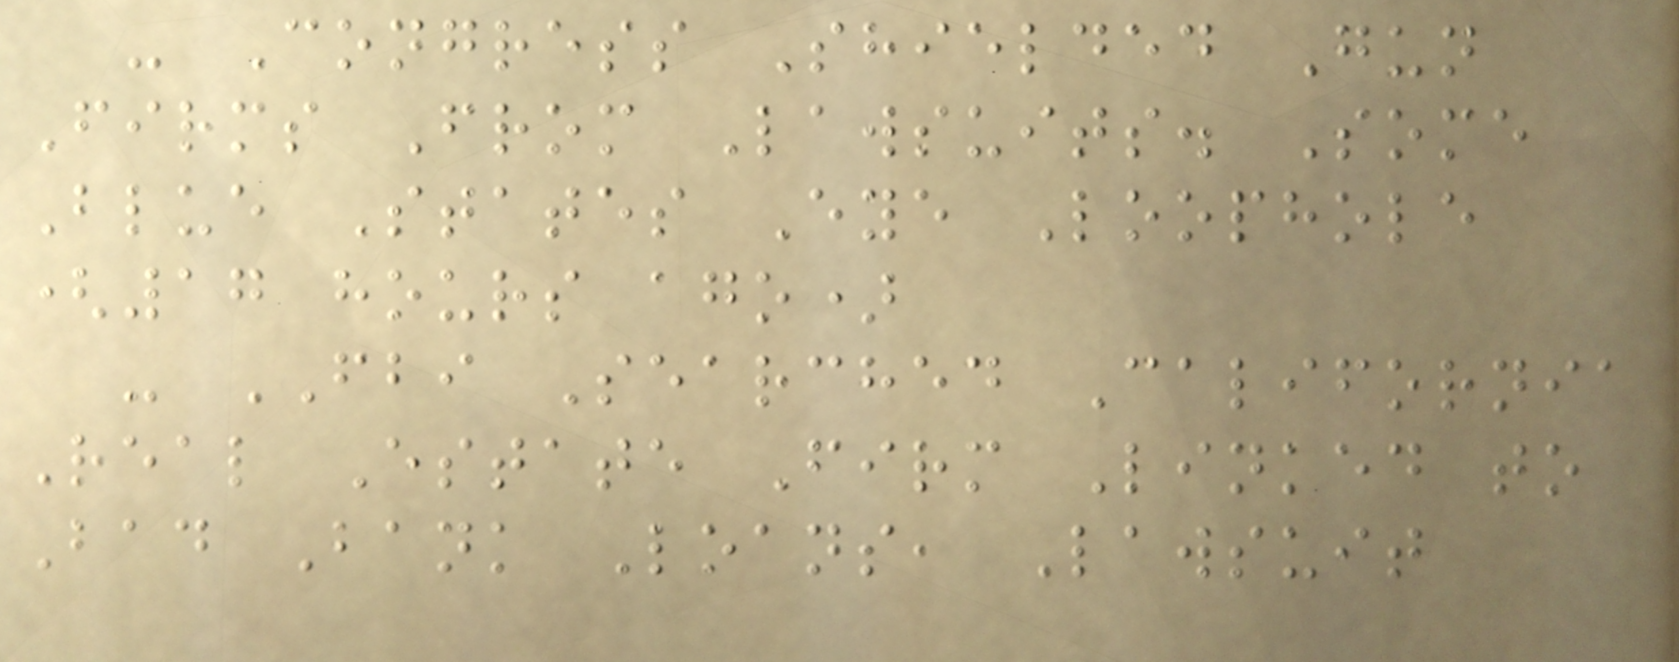- Congress Shielded Gun
Firms From Lawsuits. Some
Blue States Eye Loophole
(17 hours ago)
- FBI Searched California
Real Estate Firm Linked to
Bad Bank Loans, Lawsuit
